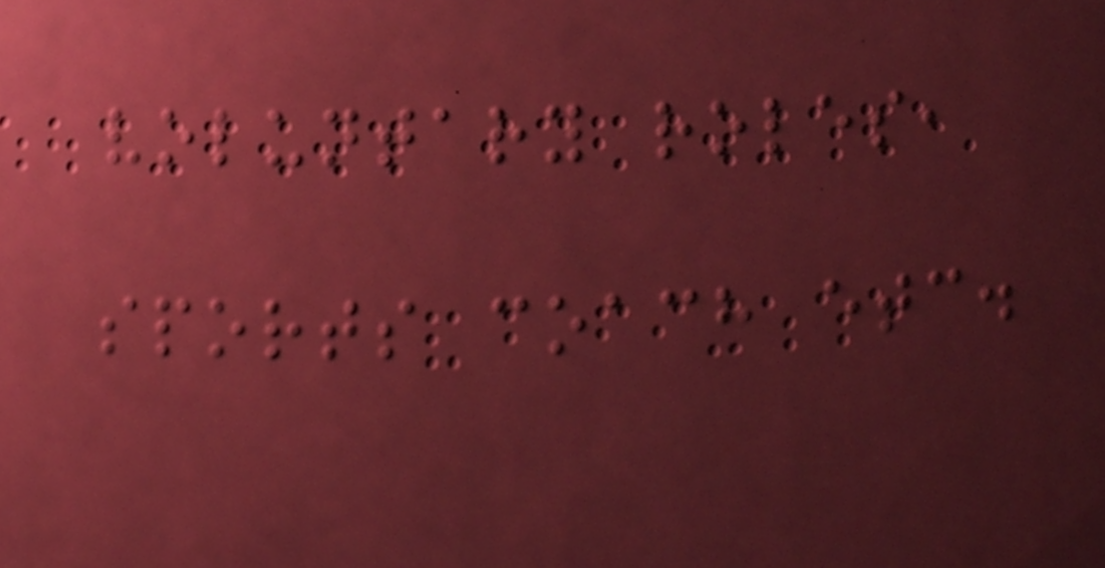voluntary roles,
sports coach etc.
